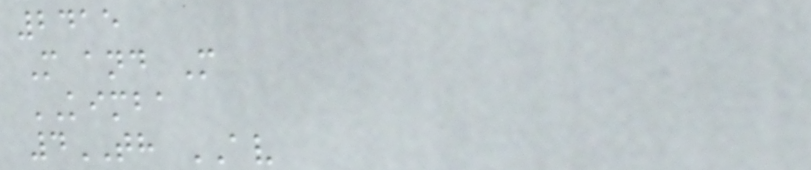2415
M and M
KIMBA
4TH AV
